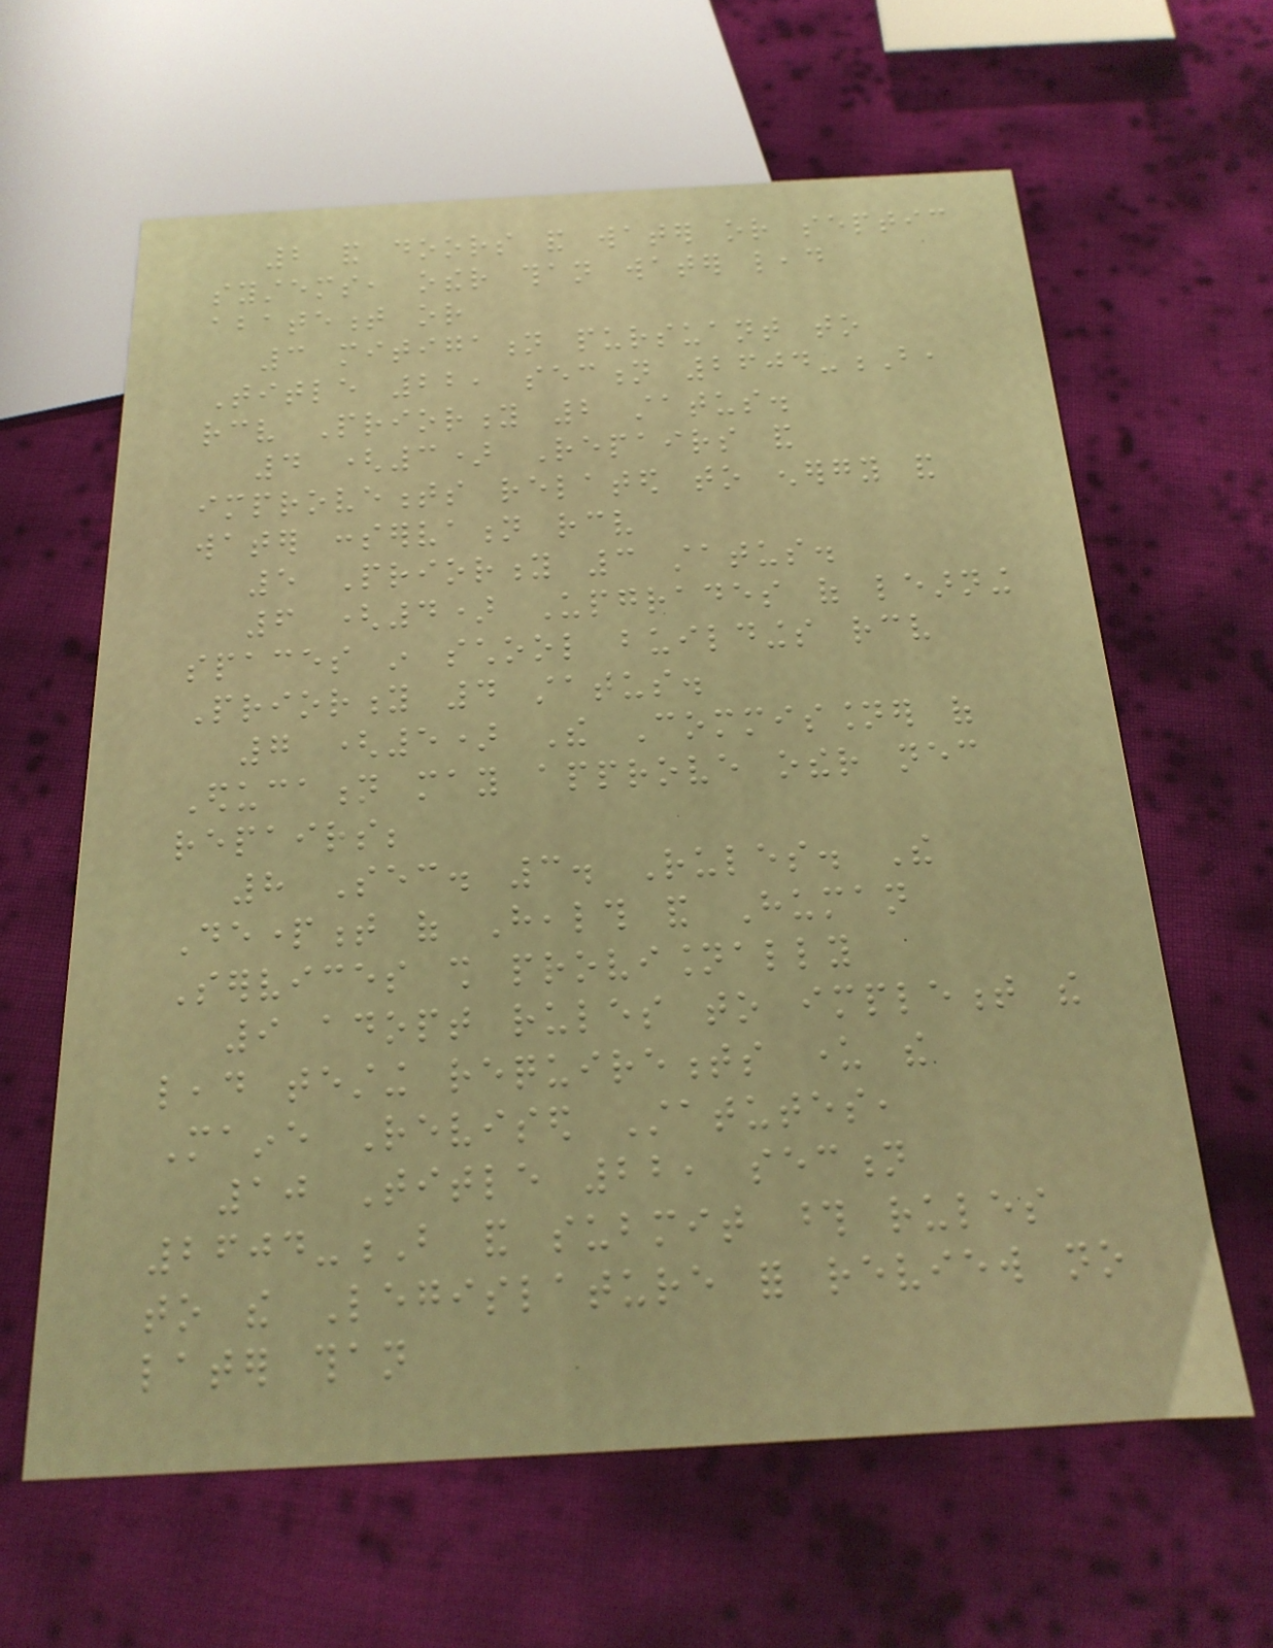2 and doors and water or septic
systems, other than water lead
abatement or
3 mitigation pursuant to
Title 22, section 2604-B,
receive Priority 2 status.
4 (3) Repairs and
improvements related to energy and
water conservation receive
5 Priority 3 status.
6 (4) Upgrades of learning
spaces in school buildings receive
Priority 4 status.
7 (5) The Commissioner of
Education may approve other necessary
repairs;
8 Sec. 3. Rules. The
Department of Health and Human
Services shall provisionally
9 adopt rules to implement the
lead testing requirements under the
Maine Revised Statutes,
10 Title 22, section
2604-B and submit those rules
to the Legislature for review no
later than
